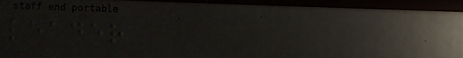leader
